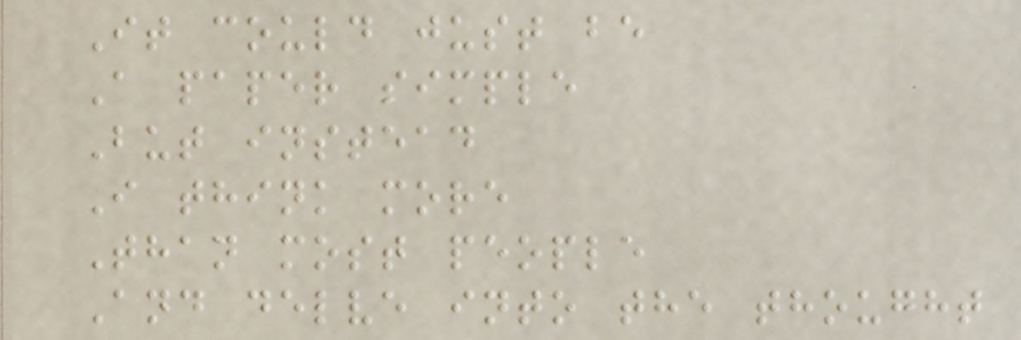It could just be
A paper simple
But instead
I think more
Than most people
And delve into the thought
